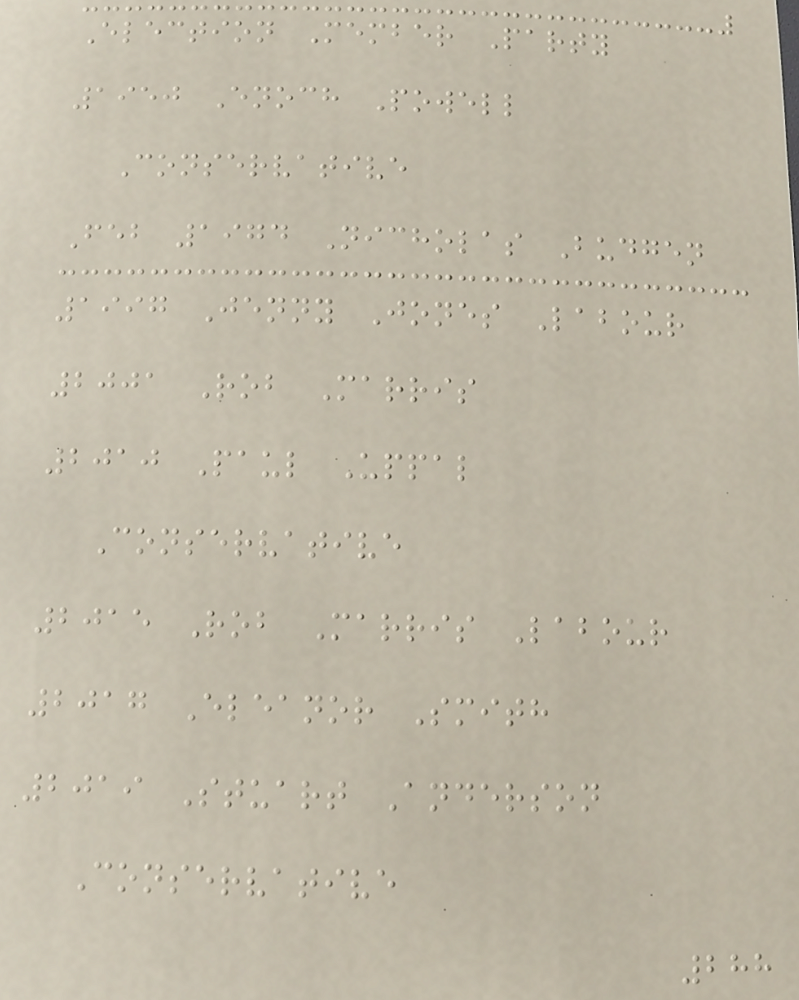Election Member Party
1950 Enoch Powell
Conservative
Feb 1974 Nicholas Budgen
1997 Jenny Jones Labour
2001 Rob Marris
2010 Paul Uppal
Conservative
2015 Rob Marris Labour
2017 Eleanor Smith
2019 Stuart Anderson
Conservative
288
